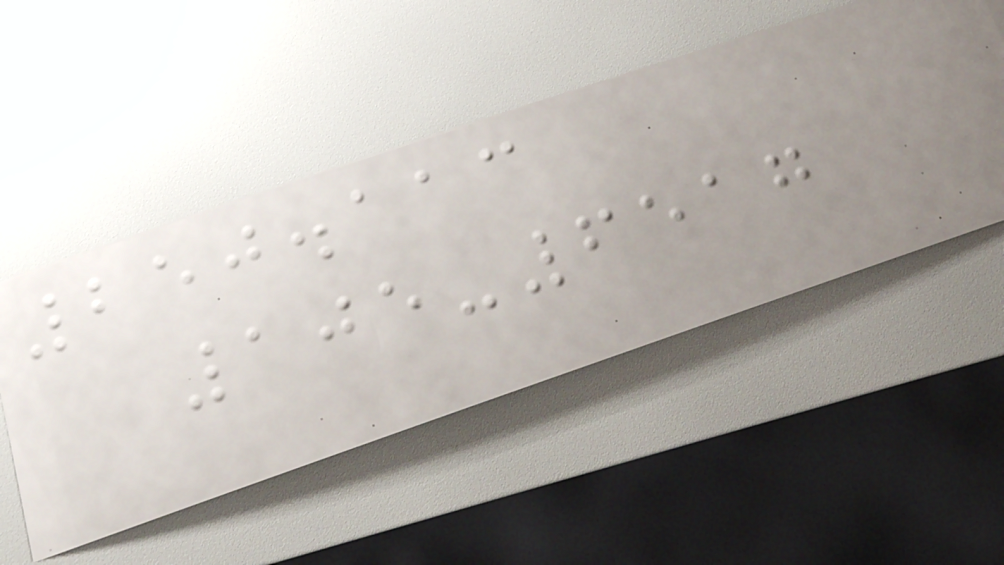250.113
105-6517
